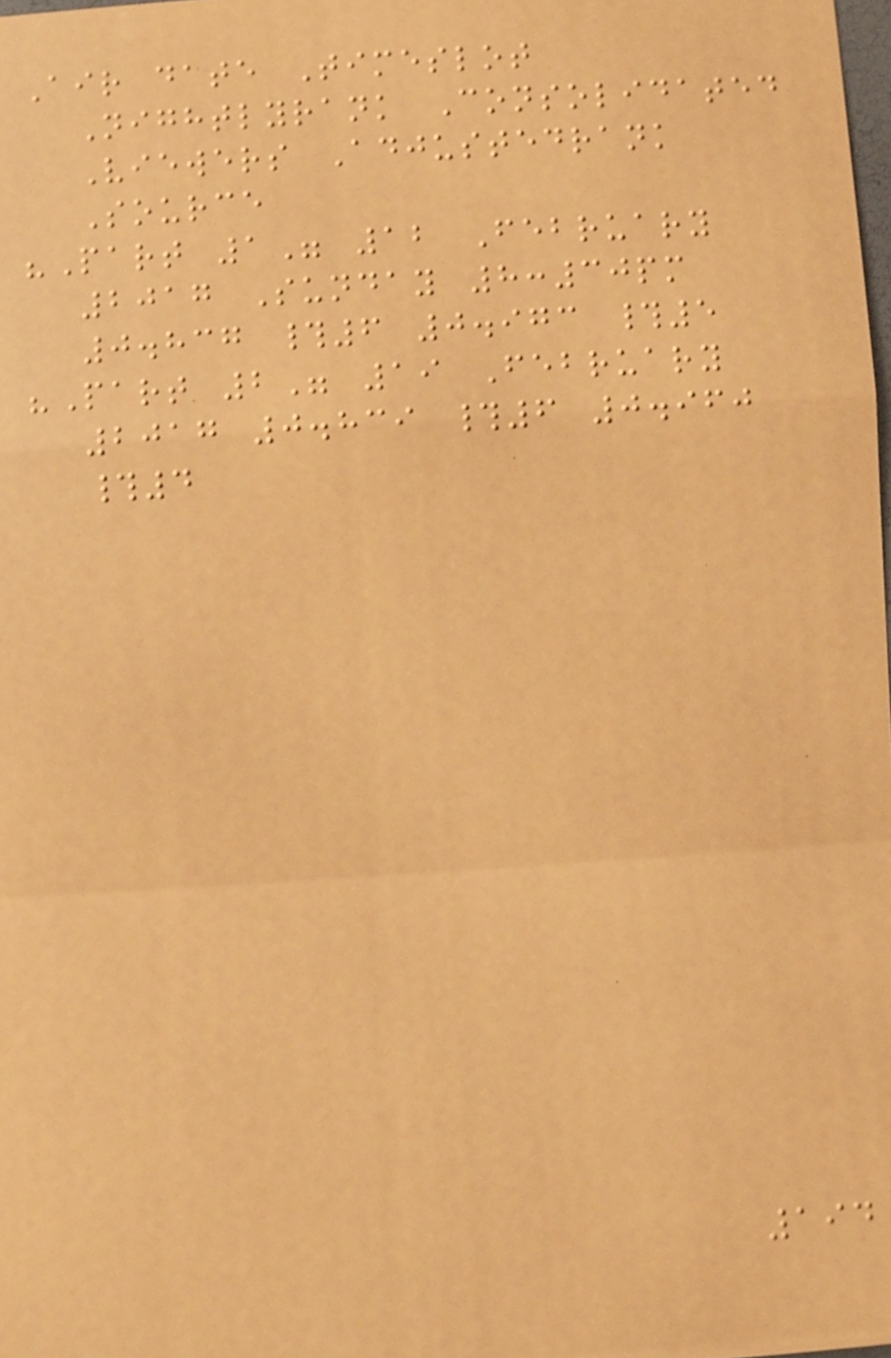Air date Timeslot
Nightlyrank Consolidated
Viewers Adjustedrank
Source
"Part 1" 12 February
2017 Sunday 8:30pm
0.837 #6 0.973 #5
"Part 2" 19 February
2017 0.839 #6 0.960
#4
194
